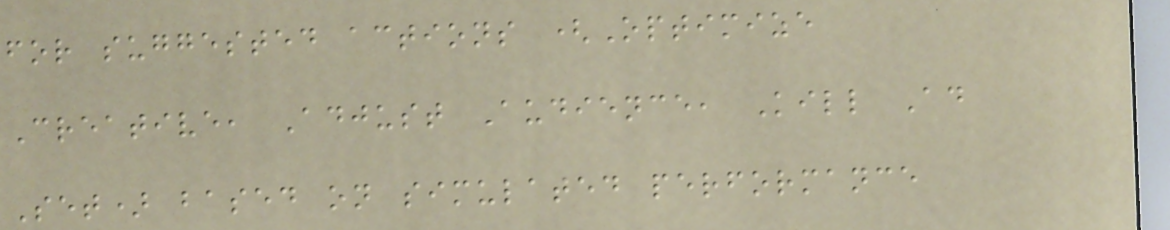for suggested actions (Optimize
Creative, Adjust Audience, Kill Ad
Set) based on simulated performance
